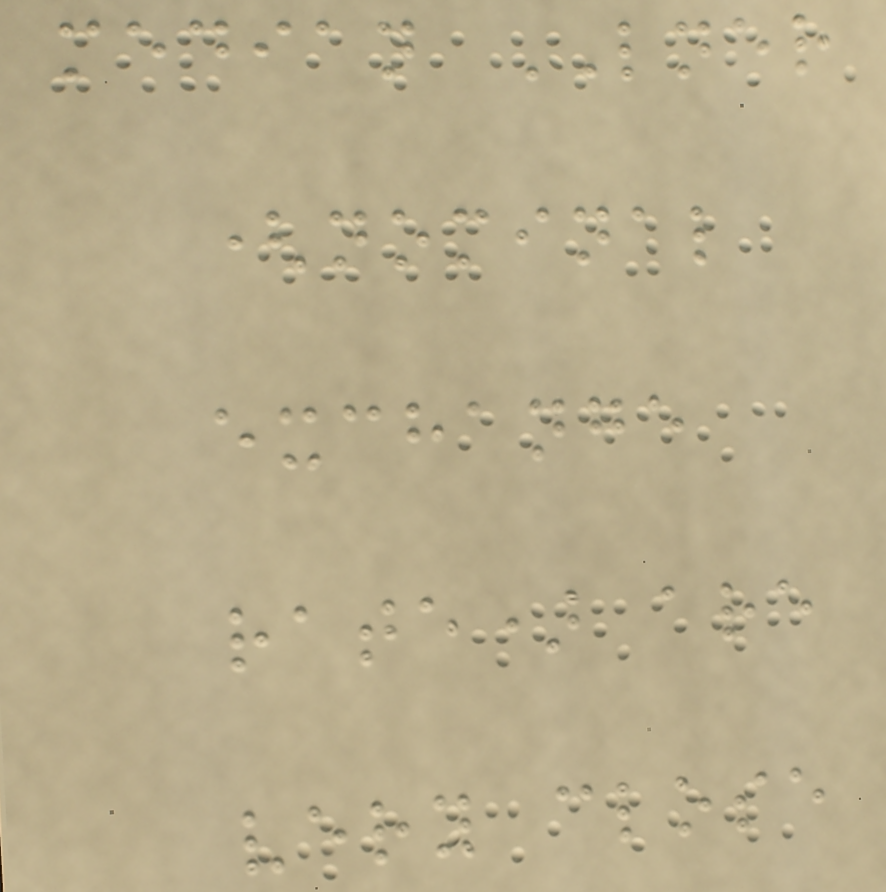median LNER
(nominal
exchange
rate) are
very close
